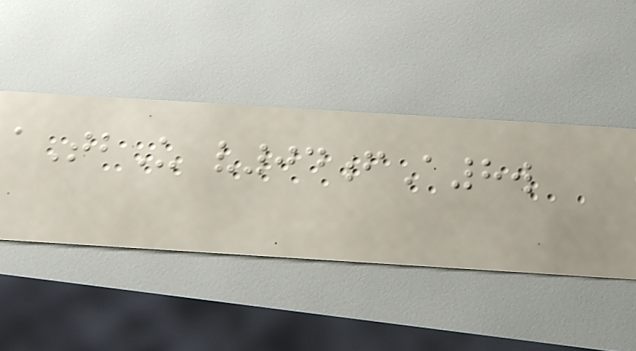aTbU v04fA8w
